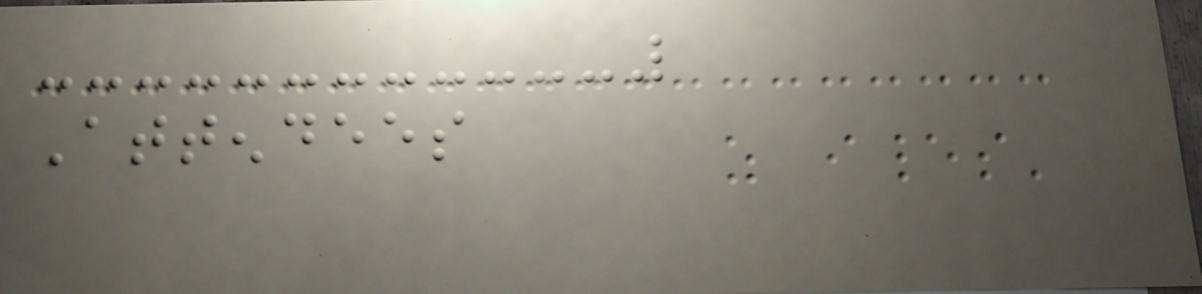Attendees
